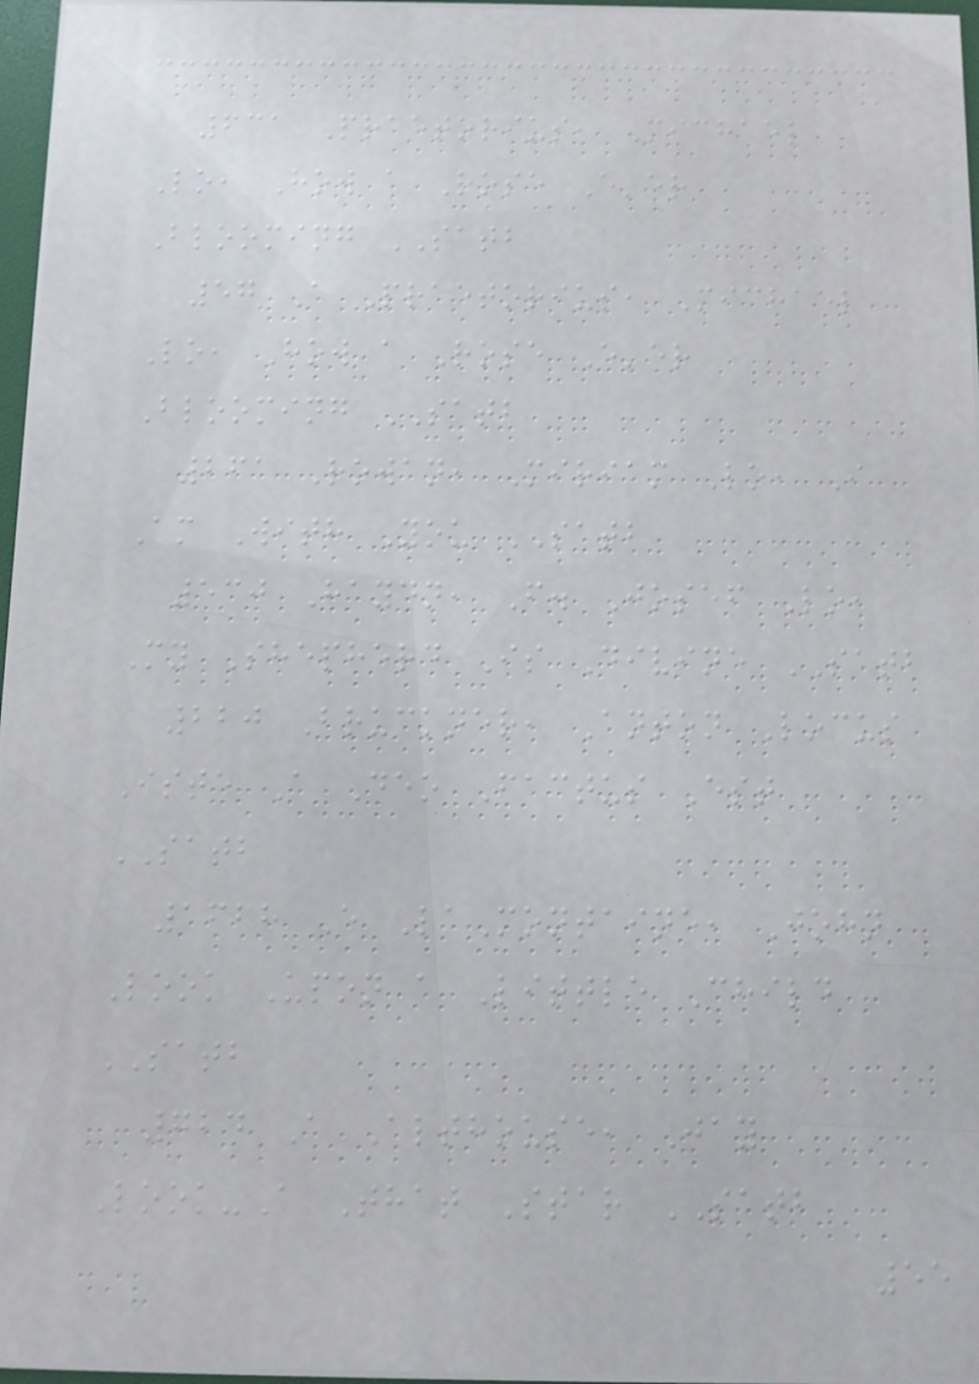631 Praetorius, Michael
Lo, How a Rose E'er
Blooming SATB
57 A Praetorius, Michael
Lo, How a Rose E'er
Blooming SATB
261 Rowan, Miriam Lo, I
Am With You SATB
530 Haydn, F. Josef Lo,
My Shepherd Is Divine SATB
220 Bruckner, Anton Locus
Iste A Deo Factus Est
SATB
1628 E LaMontaine, John
Look Upon a Little Child
SATB
724 A Althouse, Jay
Look-A That Star SATB
55
